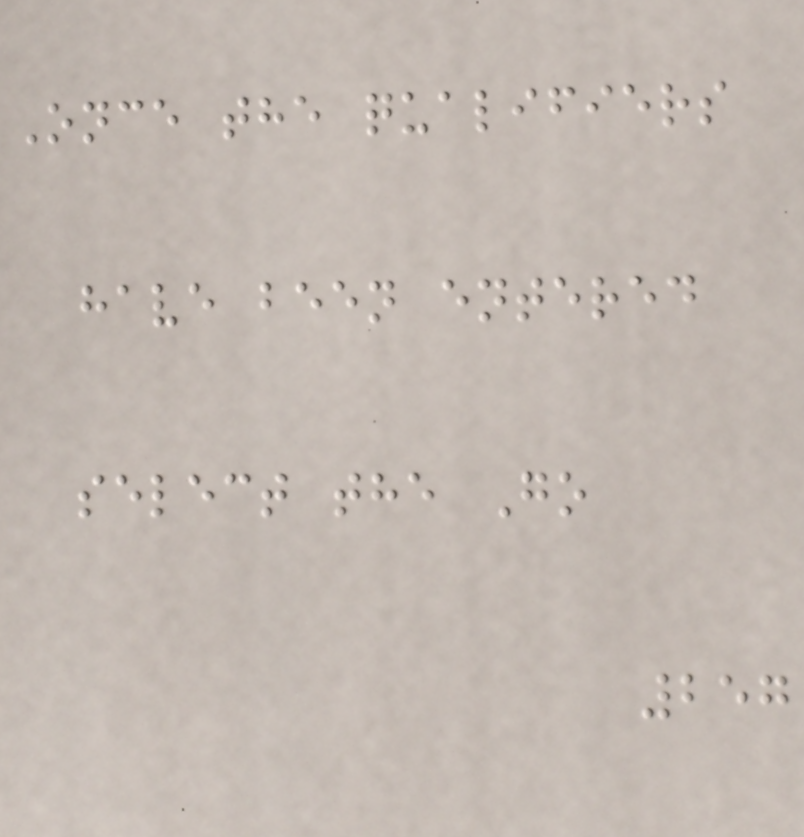Once the qualifiers
have been entered
select the Go
257
